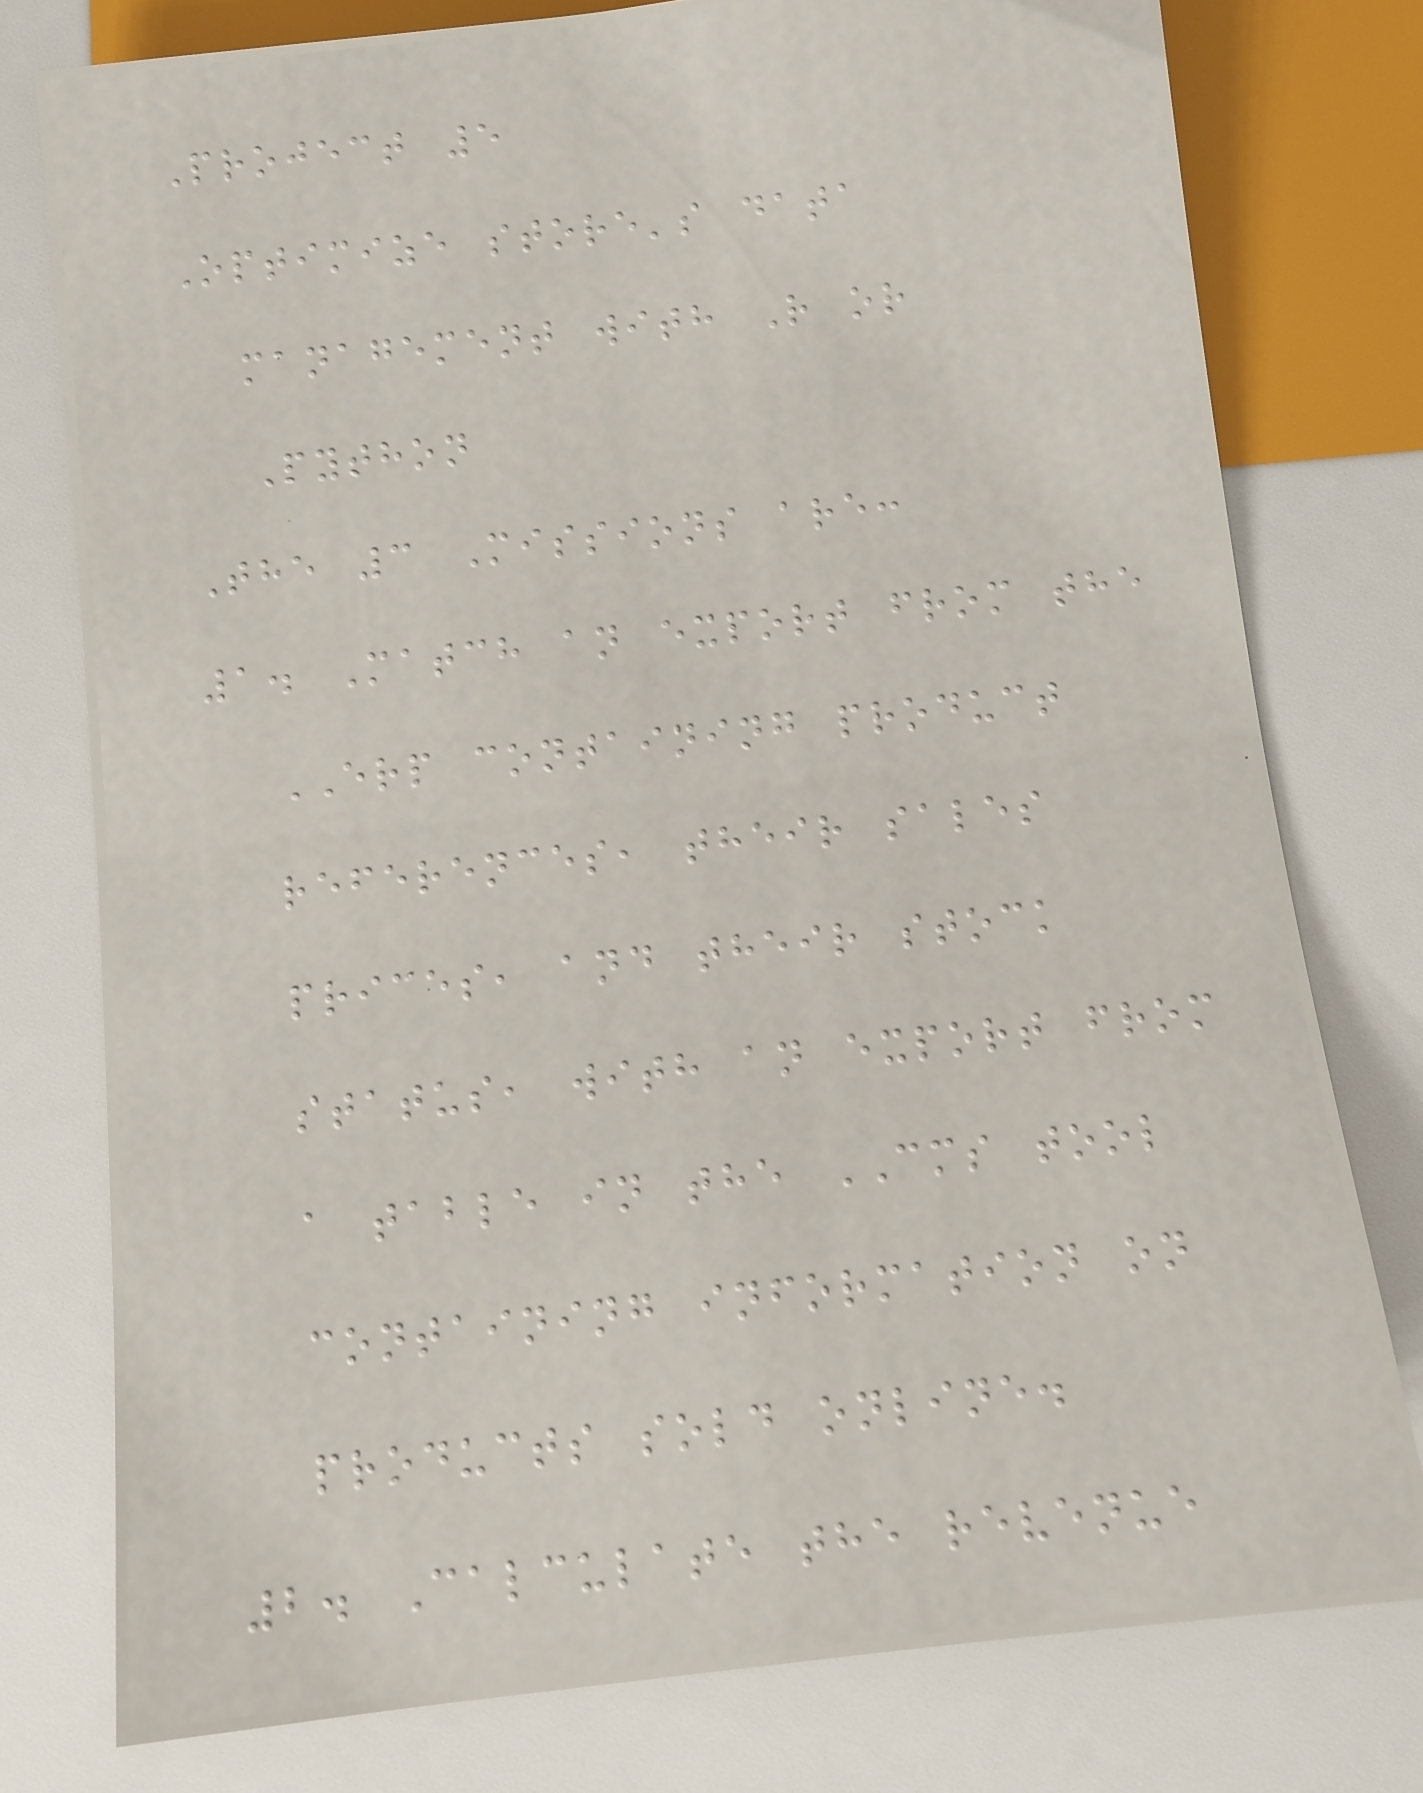Project 5
Optimize store's data
management with R or
Python
The 3 Missions are:
1. Match an export from the
ERP containing product
references, their sales
prices, and their stock
status, with an export from
a table in the CMS tool
containing information on
products sold online.
2. Calculate the revenue
